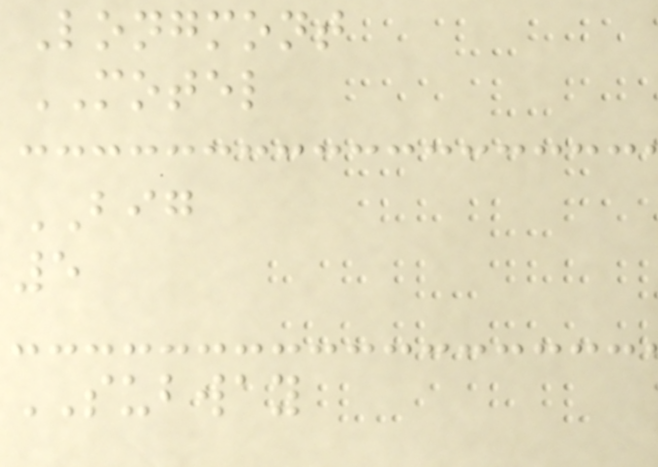Longmont
MOTEL
BIG
5
SUBWAY
